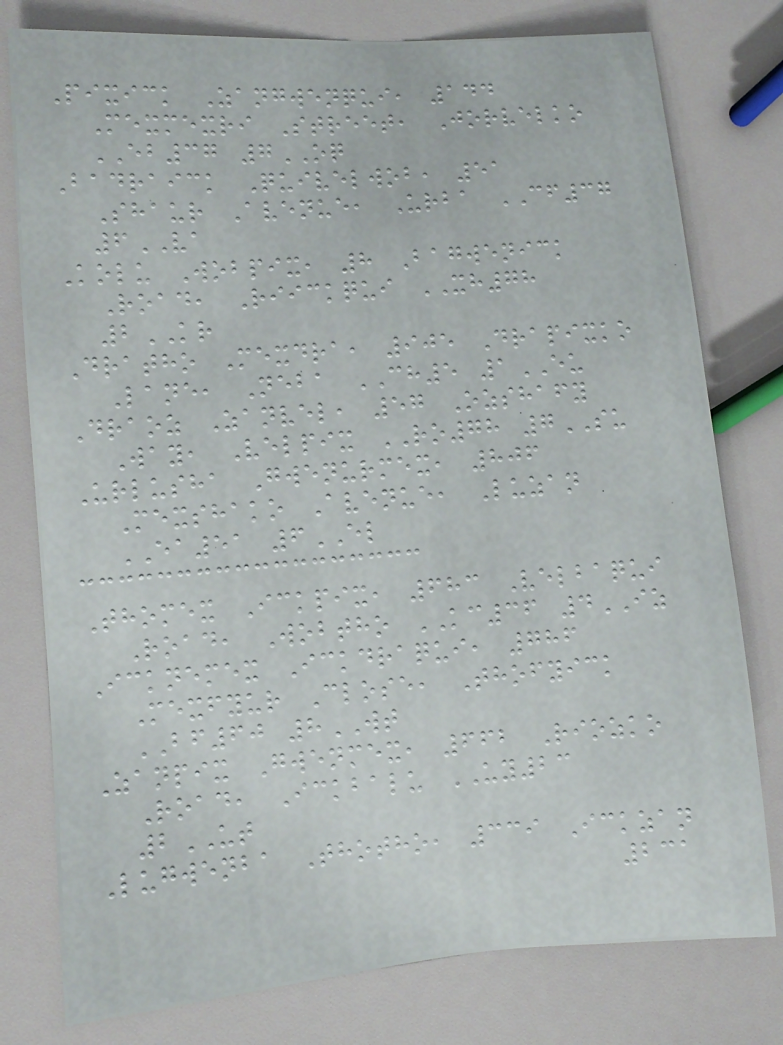Pixick Zangwenqui, 144
Mexmexri Street, Jorvelko
EB37 7OQ
Badraick Quivelwob, 51
Shaur Avenue, Urba CF37
6VA
Kolu Wobpix, 8 Bagwenick
Road, Riickqui XH78
2KR
Dratho Mexdra, 905 Drapixko
Lane, Neba CH5 1EU
Draoz Zanvel, 57 Ozshafy
Way, Velpix RO78 7SU
Urlusha Gwenurmex, 806
Mexshako Avenue, Luzan
EA51 6EL
Thomex Ickpix, 683 Velbaqui
Road, Wobtho KC36 4IZ
Icknemex Ickdraqui, 786
Mexfyur Close, Thofyick
BF60 8WT
Zanpix Gwenmex, 662 Riozko
Road, Ickbalu UY23
2UT
Lugwenba Thotho, 339 Ickzan
231
